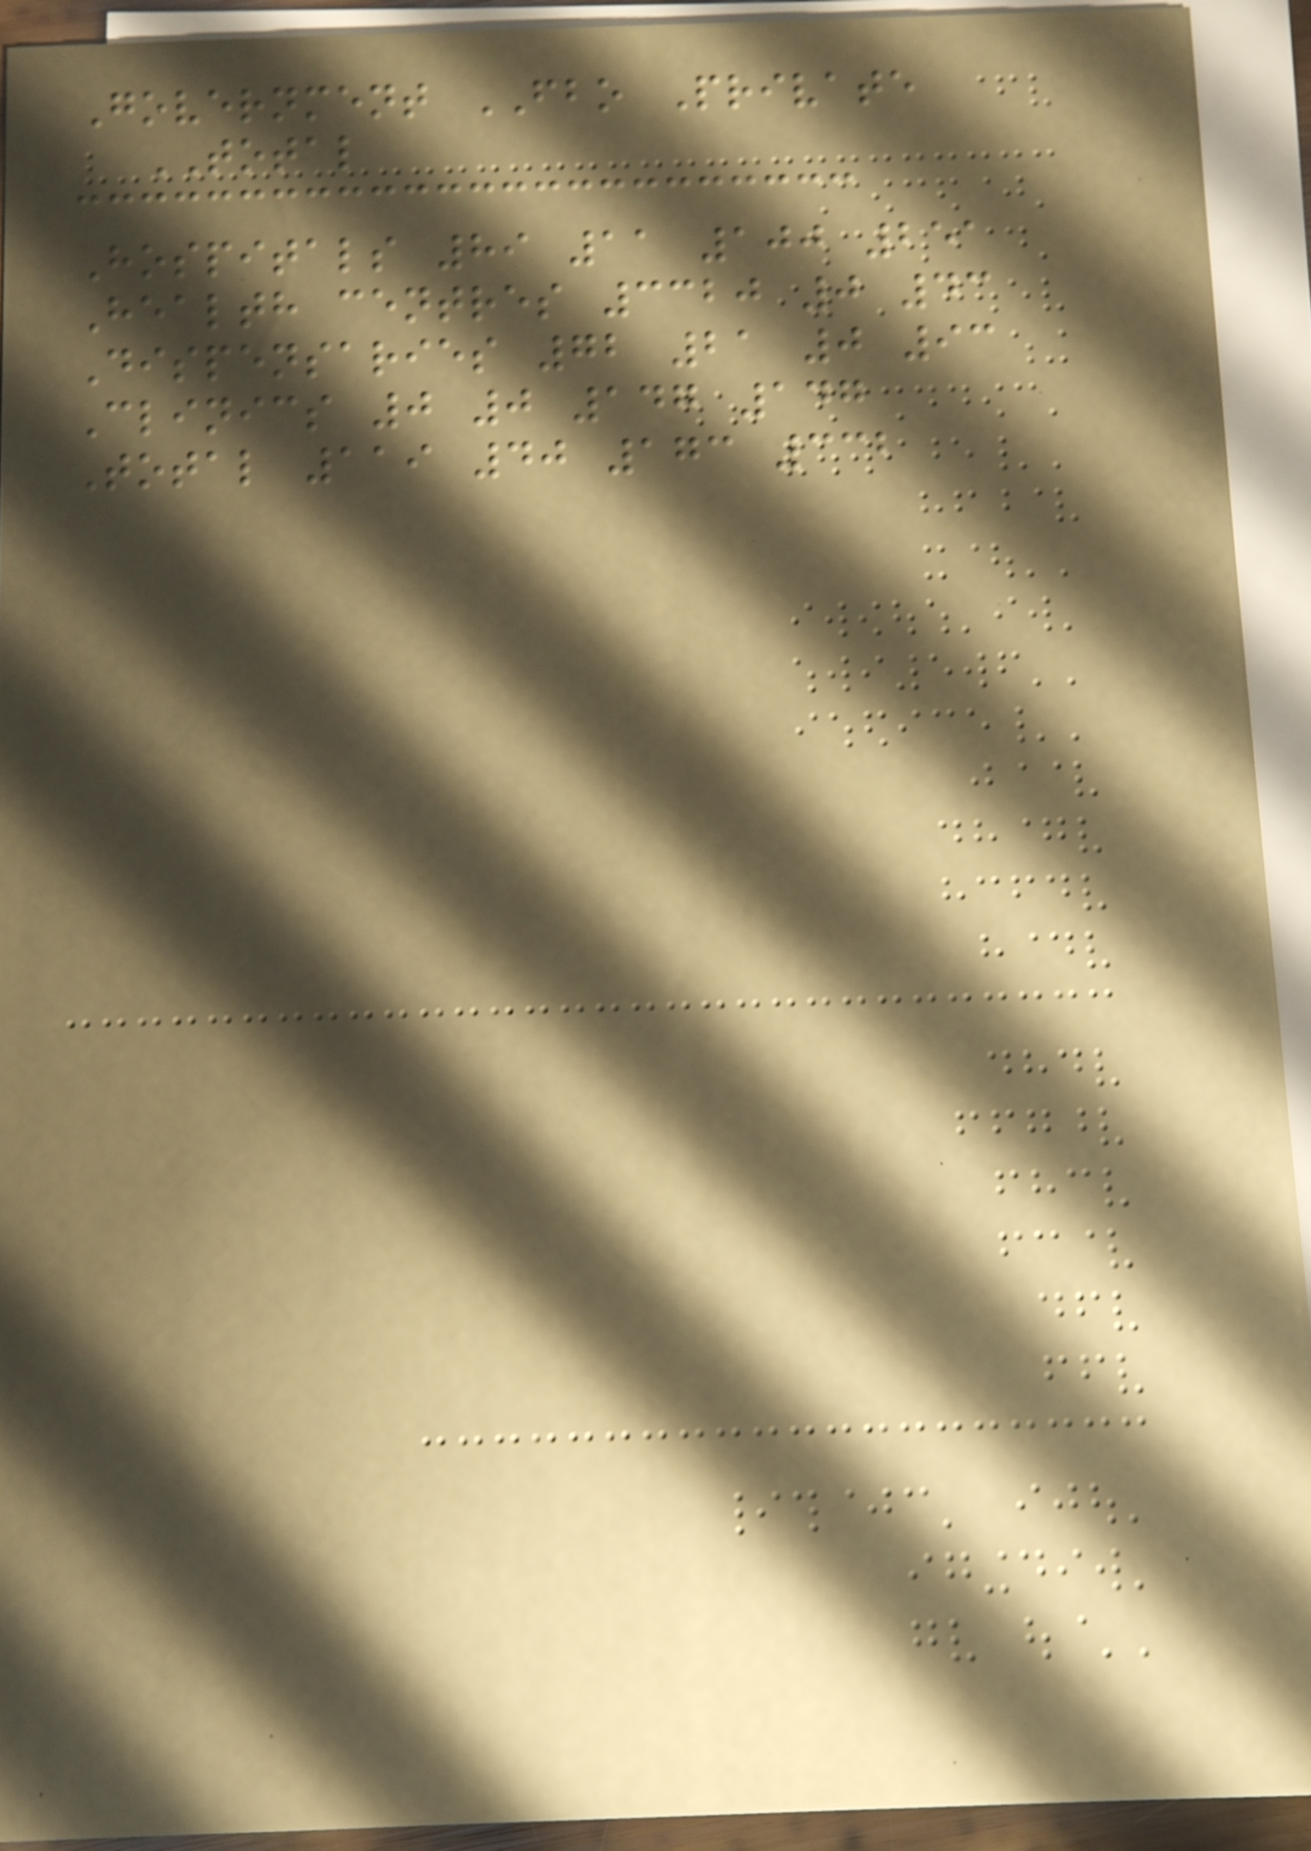Government FBO Private
TOTAL
Hospitals 89 11 100 251
Health centres 3320 0 43
Dispensaries 72 21 0 93
Clinics 0 0 147 147
Total 119 40 173 332
